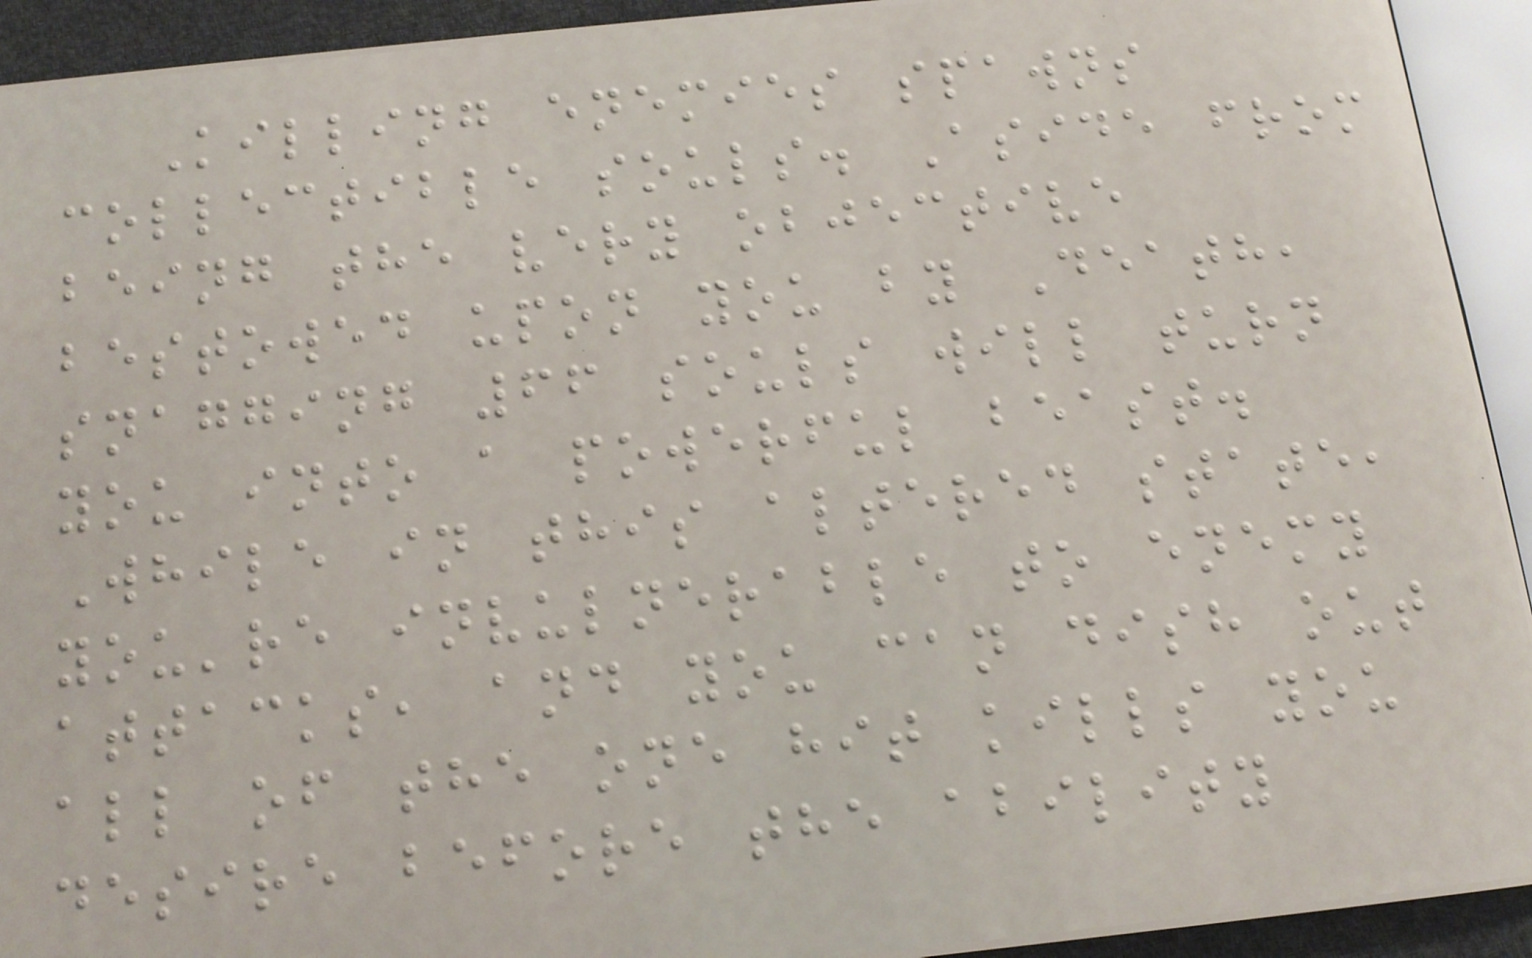Killing enemies spawns
collectible souls. Aside from
being the very objective
bestowed upon you by Death,
snagging 66 souls will turn
you into a powerful beast.
While in this altered state,
you're invulnerable to enemy
attacks, and you can dish out
all of the one hit kills you
desire before the ability
